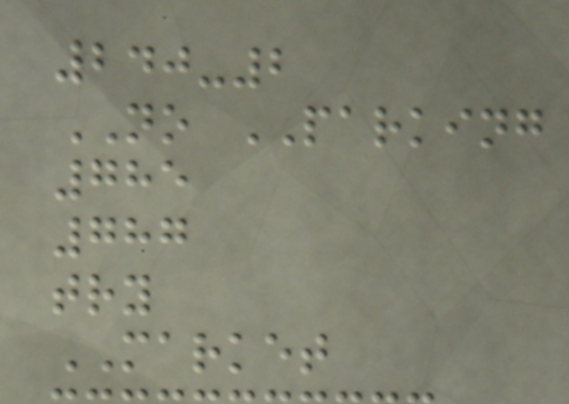240-2
NO PARKING
785
787
try
MARKET
